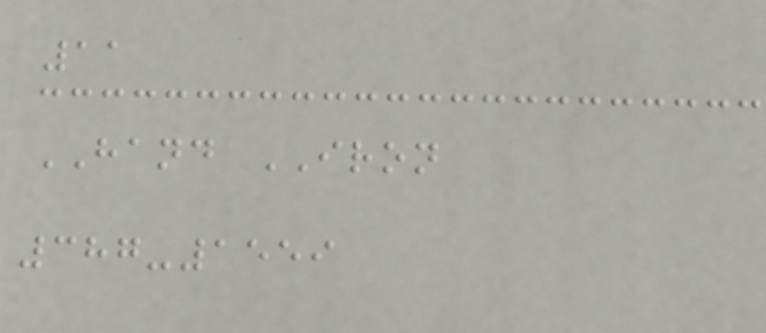11
HAND IRON
387-1559
